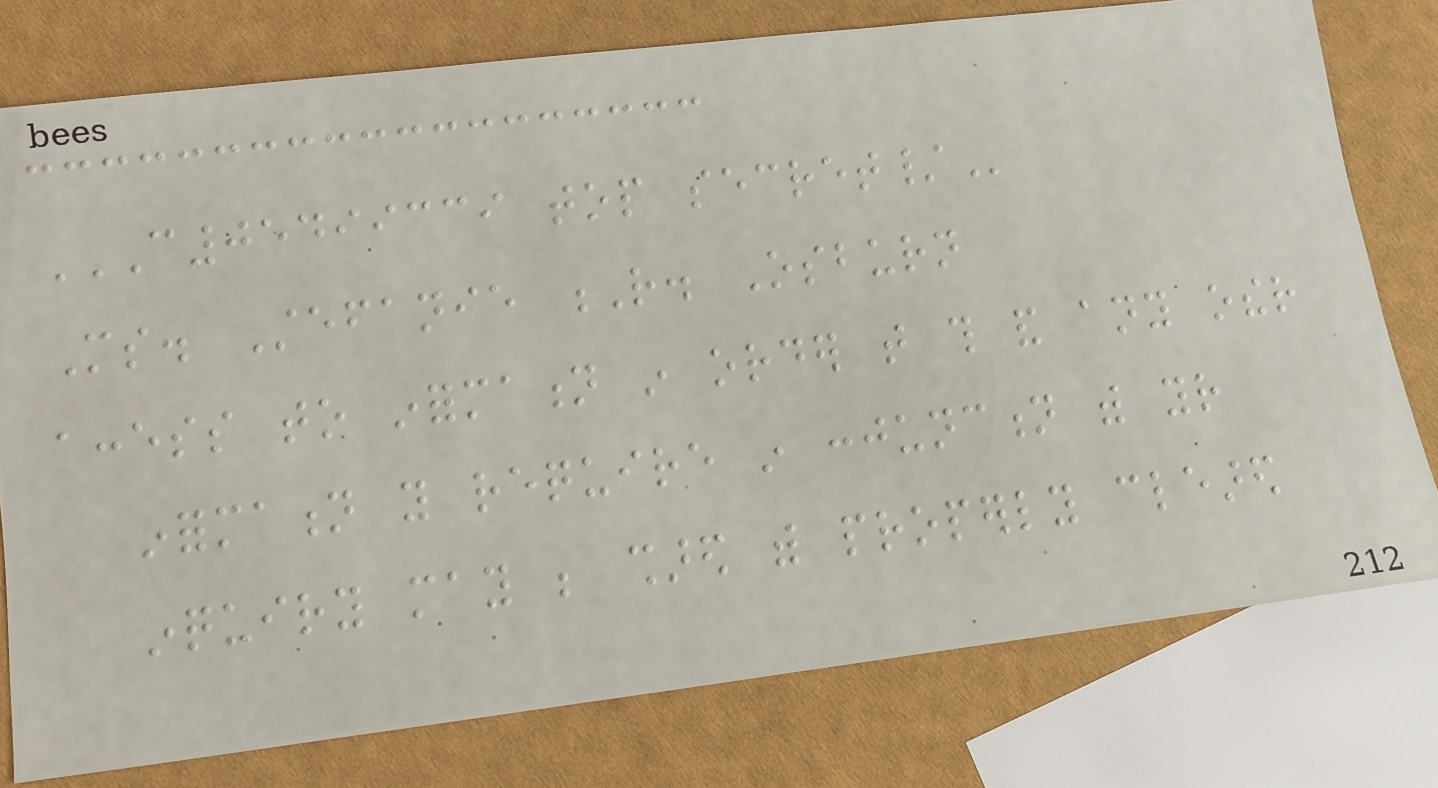C05499339 TOP SECRET/
Ms. Stefanie R. Osburn
access to information in order that this and any other
information you require in conjunction with your
inquiry may be shared with properly cleared
